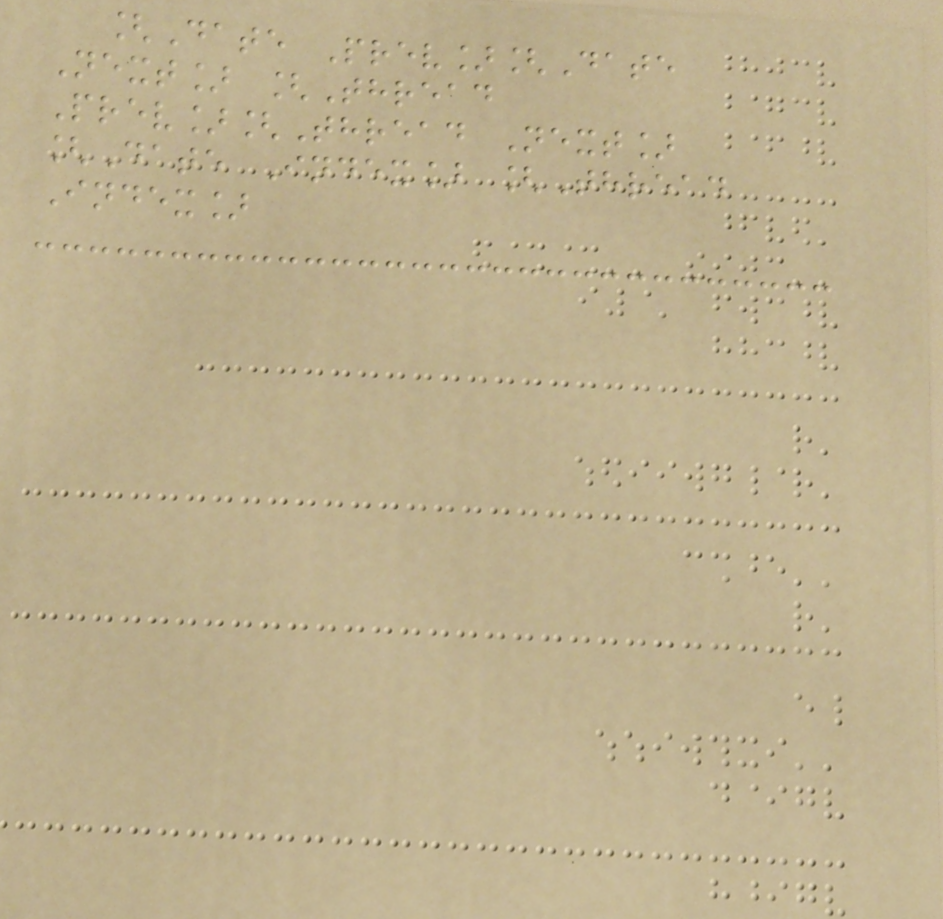[Date Prev][Date
Next] [Thread
Prev][Thread Next]
[Date Index] [Thread
Index]
